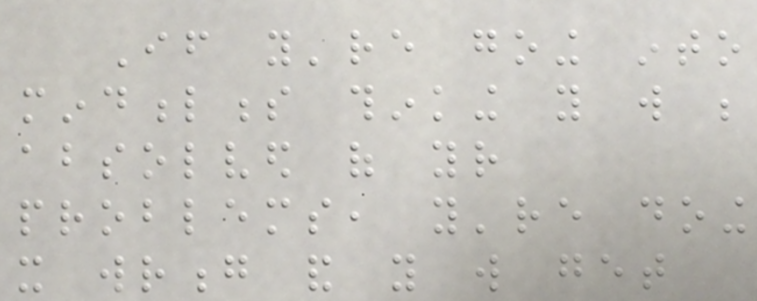If you're going into
mindfulness thinking you will be
absolved of your
problems, you're doing
it wrong and you will get
